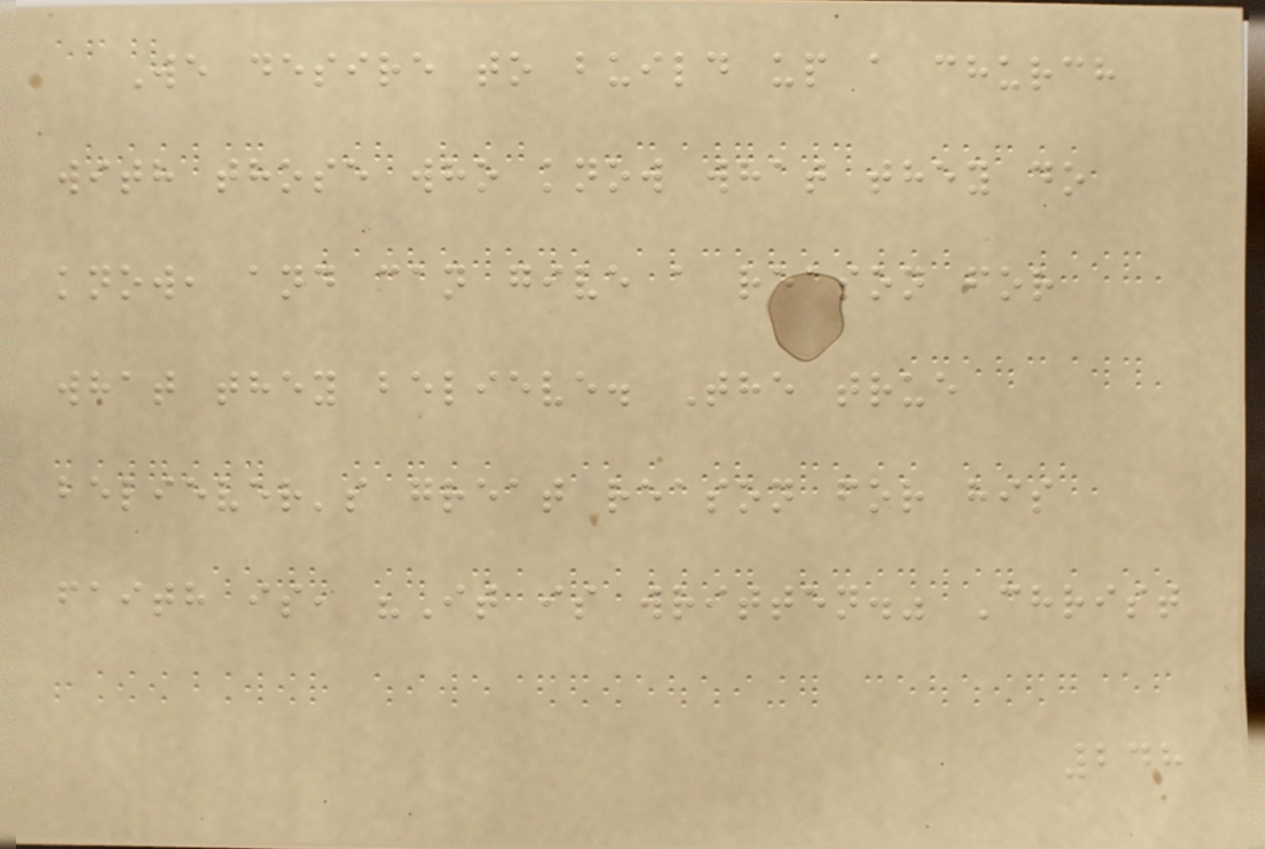We desire to build up a church
with those who know what they do
know, and can give a reason for
what they believe. The true
believer's great reason for his
faith is, "It is written." Christ
248
